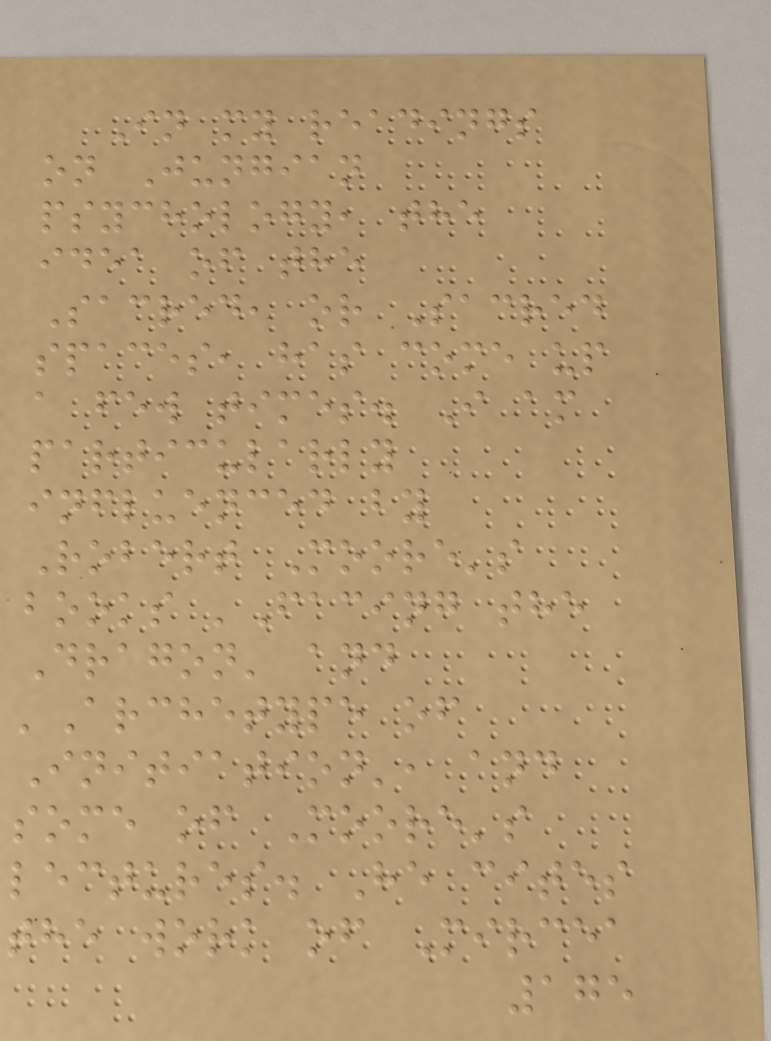In my readings
on Jungian
psychology, the
idea of the
Sacred, or Sacred
spaces, has come up
a few times. I am
particularly
influenced by
Robert Moore's
books 'Facing the
Dragon' and
'Archetype of
Initiation', and
some of Moore's
lectures. He cites
the work of Mircea
175
